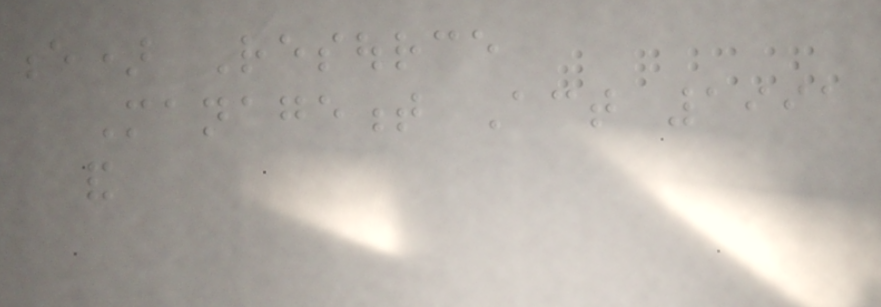e) Resource
Management Act 1991
and
